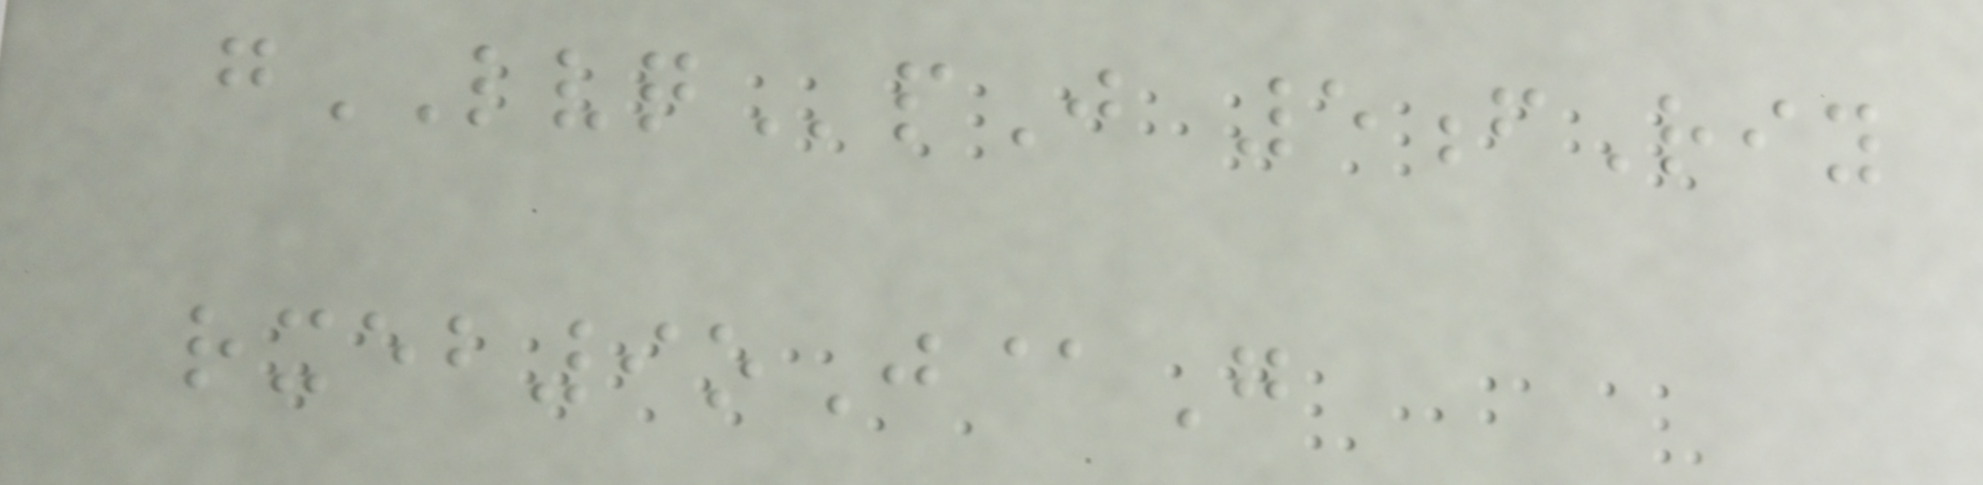gLVQpJ 5fRiy
rxeb9oJ@G
